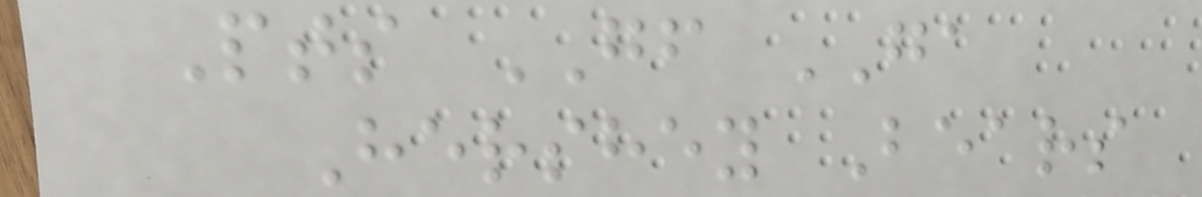Pts GF GA
Hershey Bears
